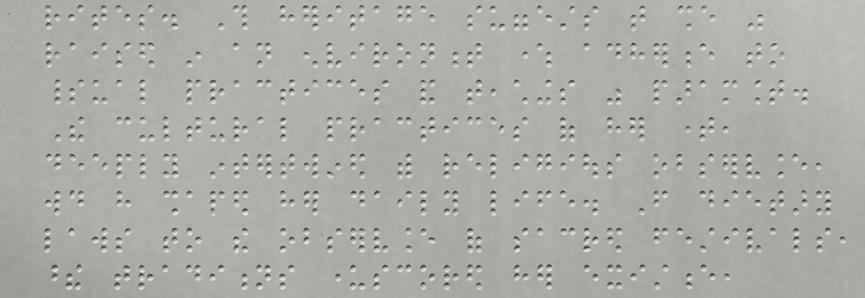rites. This heritage suggests that she was
raised in an environment where adherence to
spiritual practices and teachings was paramount.
The cultural practices of her time,
deeply intertwined with religious observance,
would have shaped her daily life. From dietary
laws to the observance of sacred festivals,
these traditions underscored her existence,
